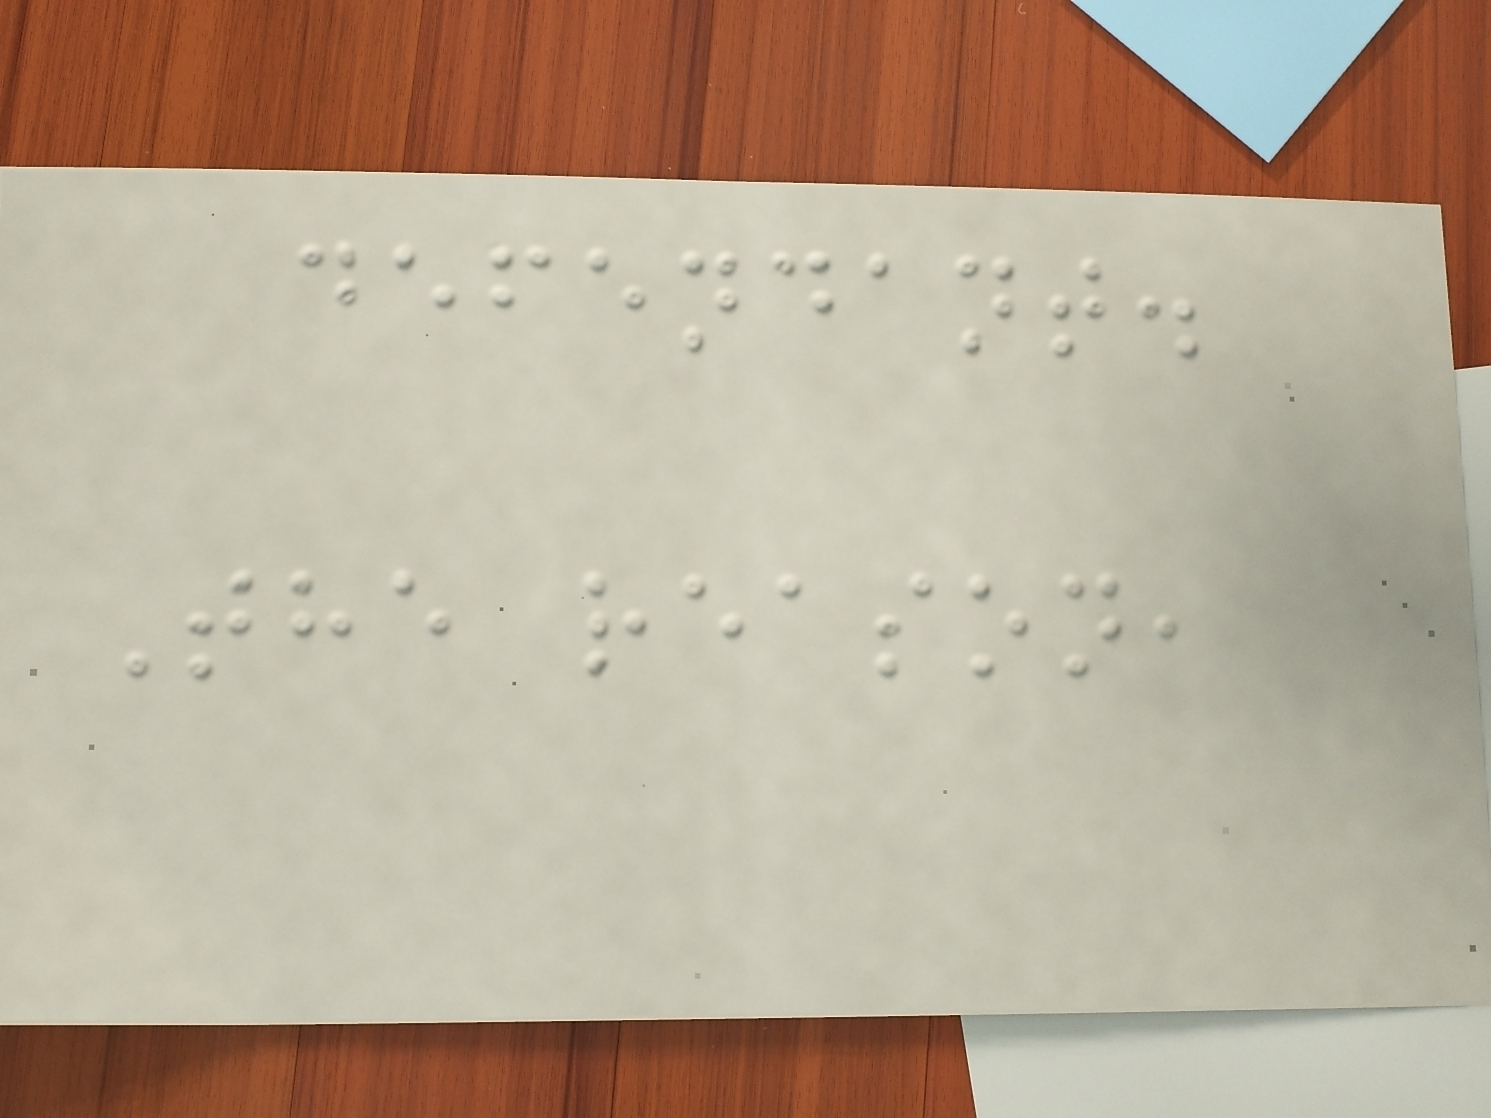defendant.
The reason,
